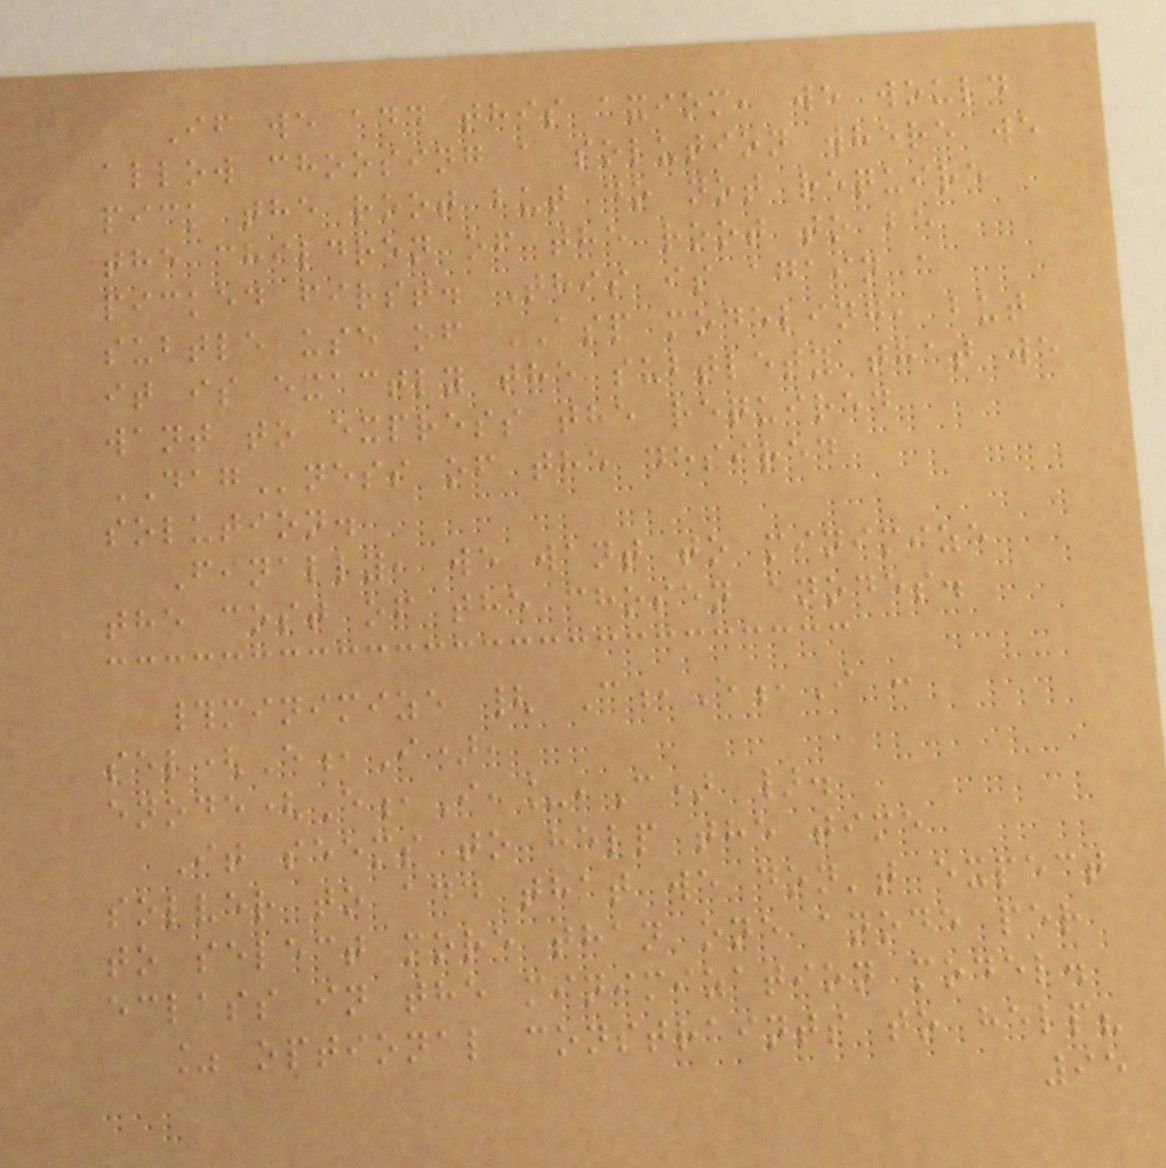If we add this axiom, we would
allow choosing a solution where we
pick the root but do not require
the children of the root to be
picked first. This is again a
subtle use of ASP modeling, but
it is exactly the subtlety that we
want to express the required
DAGness of the desired
solution.
Finally, we want to minimize
the cost of the chosen anodes.
#minimize { C,E,I :
sel(E,I),
enode(E,I,_,C) }.
It seems to help the time
solver to add that we don't expect
to select more than one anode per
eclass in the minimization model.
% optional constraints to help?
95
